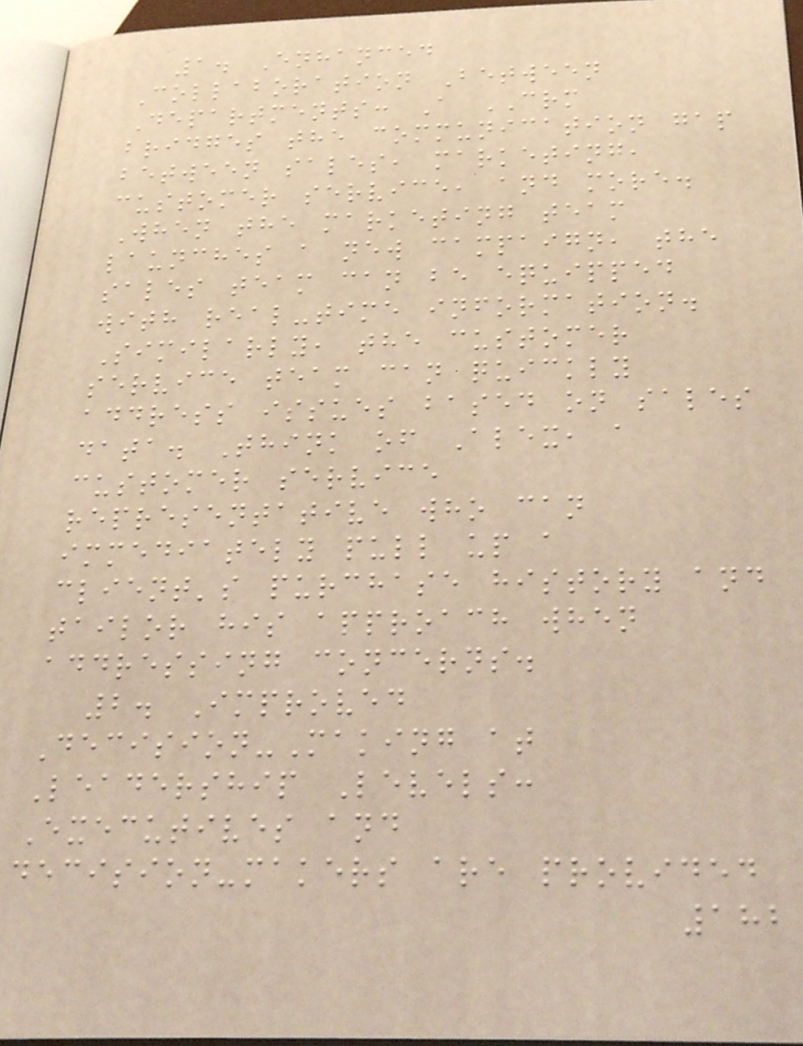1. Enhanced
Collaboration Between
Departments: A CRM
bridges the communication gap
between sales, marketing,
customer service, and more.
When the marketing team
launches a new campaign, the
sales team can be equipped
with real-time information.
Similarly, the customer
service team can quickly
address issues based on sales
data. Think of Alex, a
customer service
representative who can
immediately pull up a
client's purchase history and
tailor his approach when
addressing concerns.
2. Improved
Decision-Making at
Leadership Levels:
Executives and
decision-makers are provided
182
